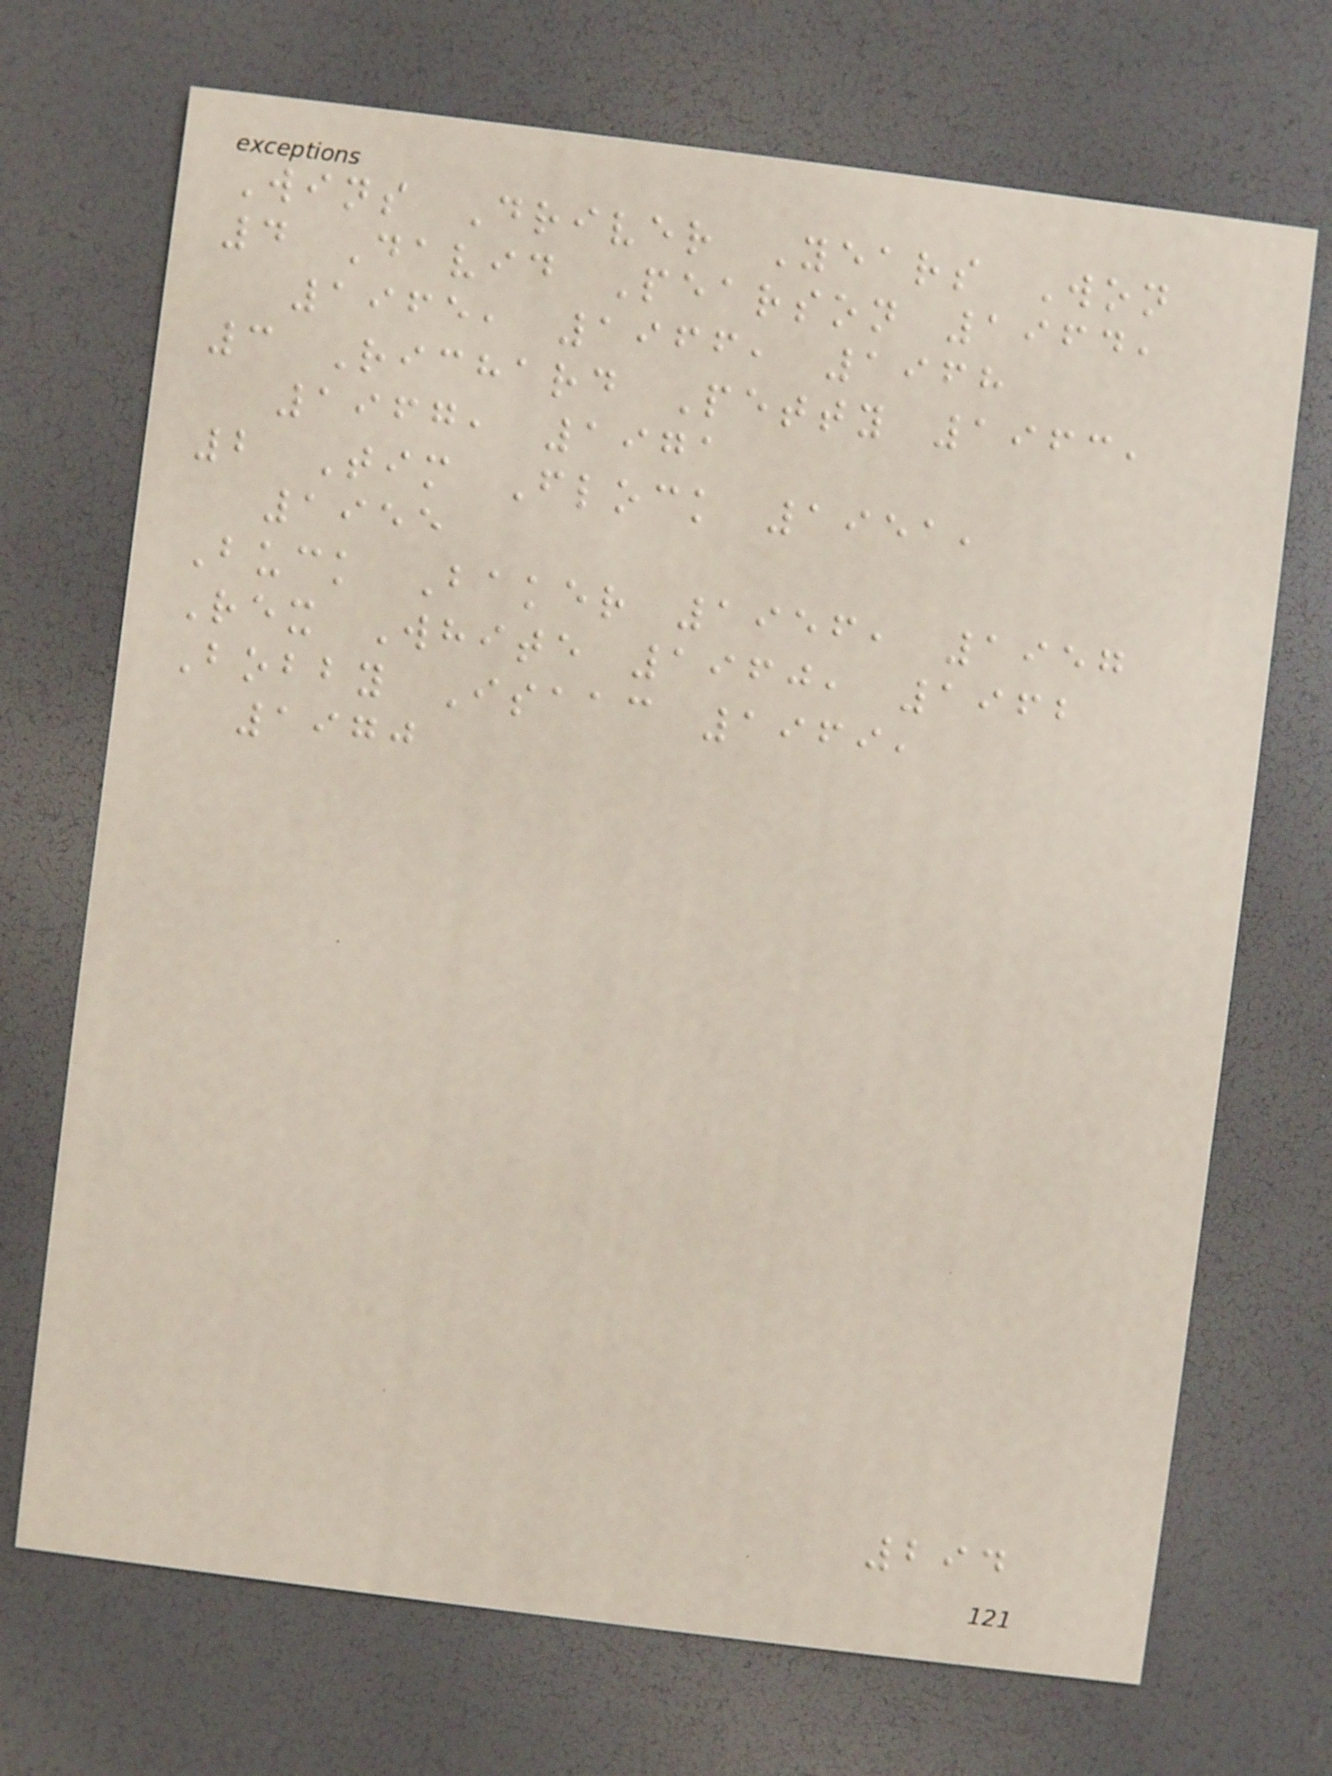Wins Driver Years Won
4 David Pearson 1964,
1965, 1966, 1968
3 Richard Petty 1963,
1967, 1971
2 Tim Flock 1951,
1955
Buck Baker 1956, 1957
Rex White 1960, 1962
Bobby Isaac 1969,
1970
294
